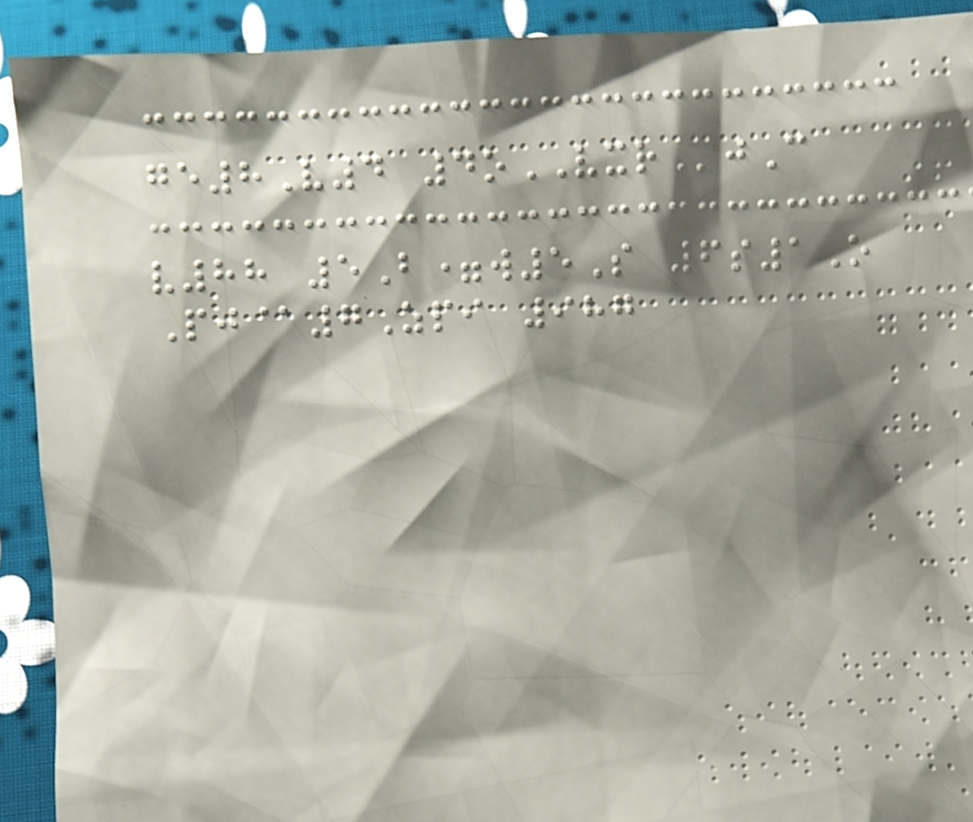ge8V4 4oVXRjC
v88 5B=w5S 6s1O
Pj@7Zpi 987
